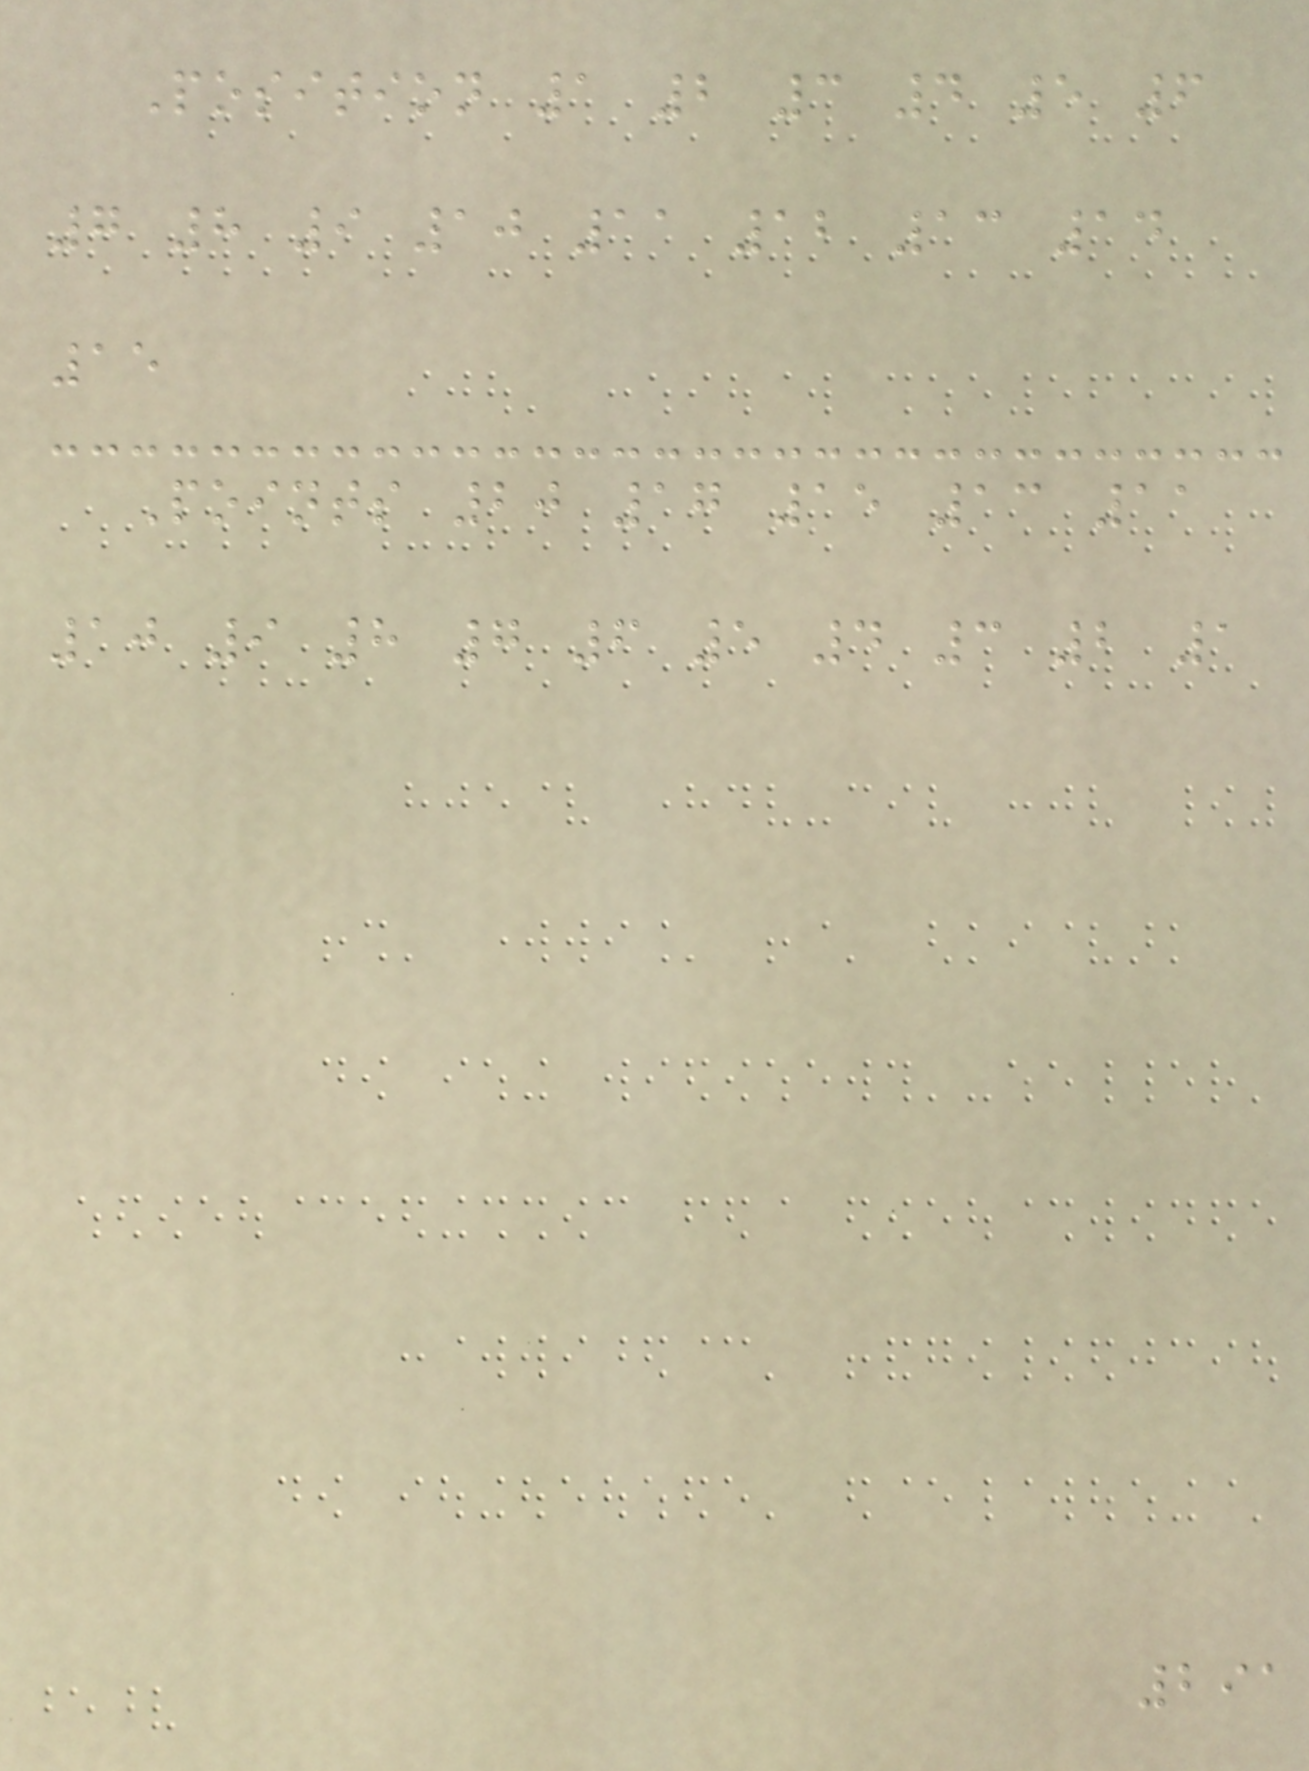Position 1 2 3 4 5 6
7 8 9 10 11 12 13 14
15
Points 20 17 15 13 11
10 9 8 7 6 5 4 3 2 1
291
